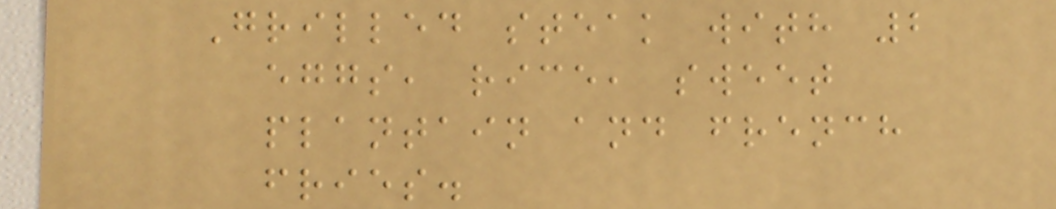Grilled steak with 2
eggs, rice, sweet
plantain and french
fries.
